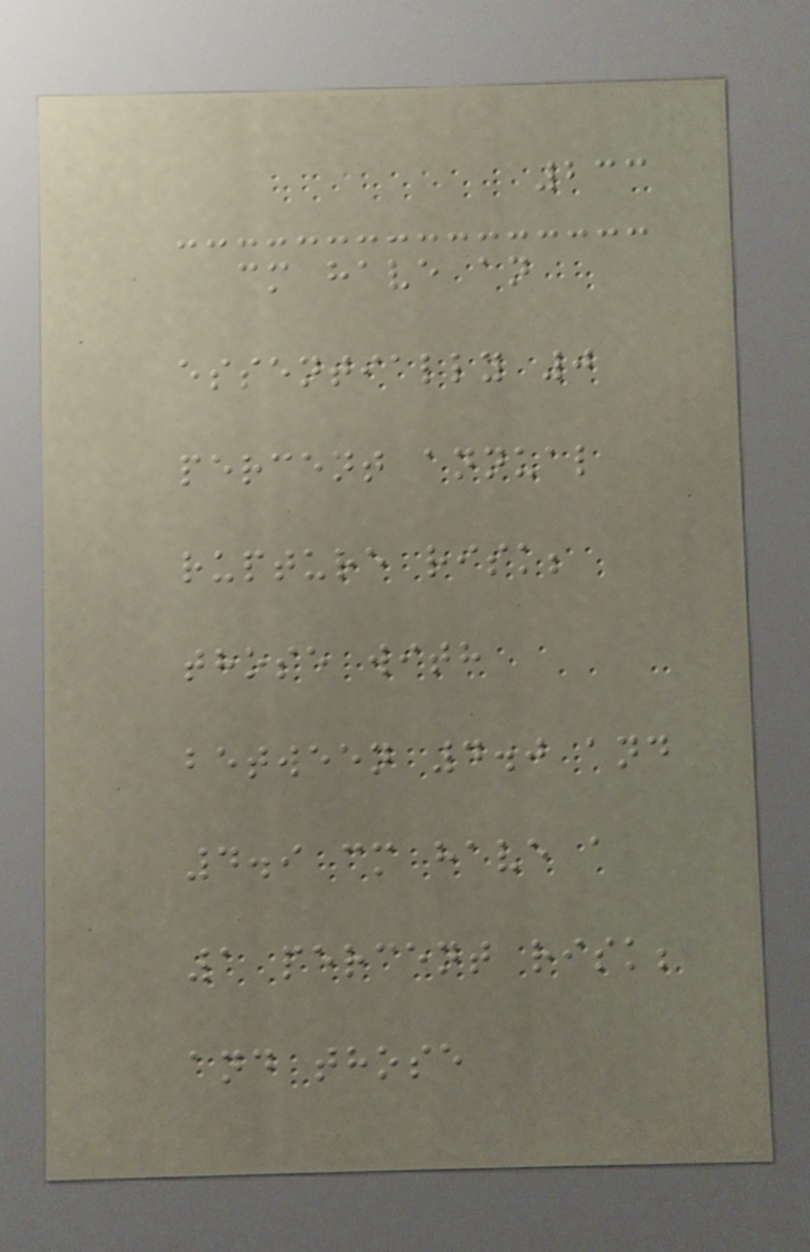233
cm have an
essentially 0
percent annual
rupture risk;
those with
between 4.0 and
4.9 cm have a
1 percent risk;
and those
